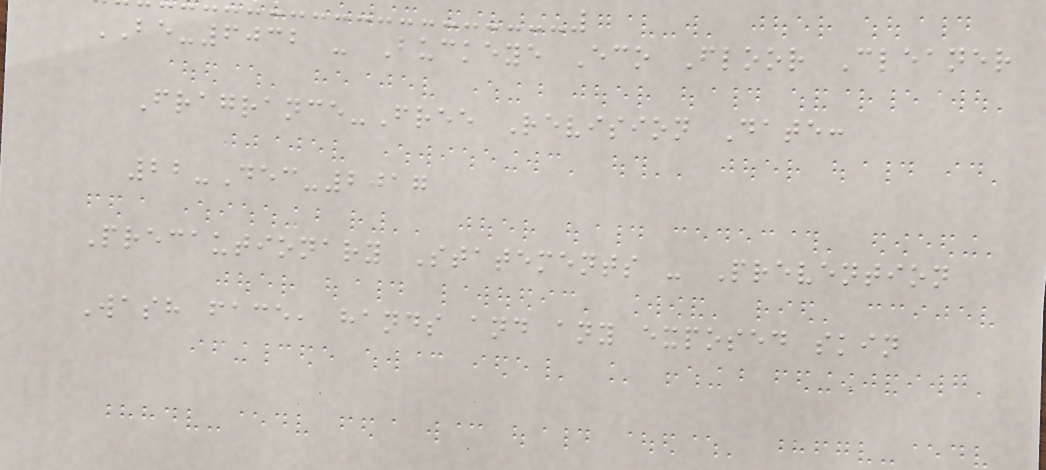BE-6032 - Buckeye Eco Floor Cleaner
Fragrance-Free Revision Date:
22-Dec-2017
Precautionary Statements - Prevention
Wash face, hands and any exposed skin
